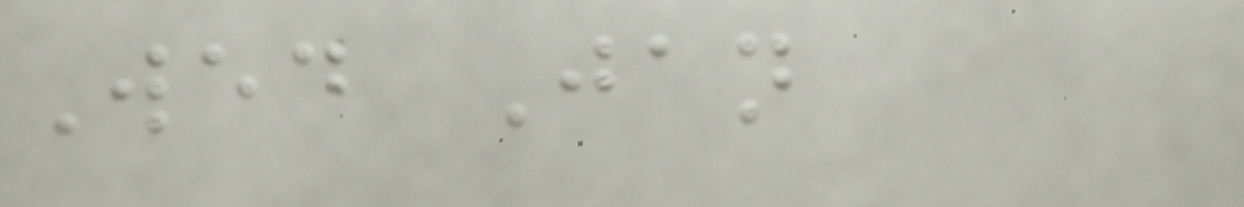Wed Jan
